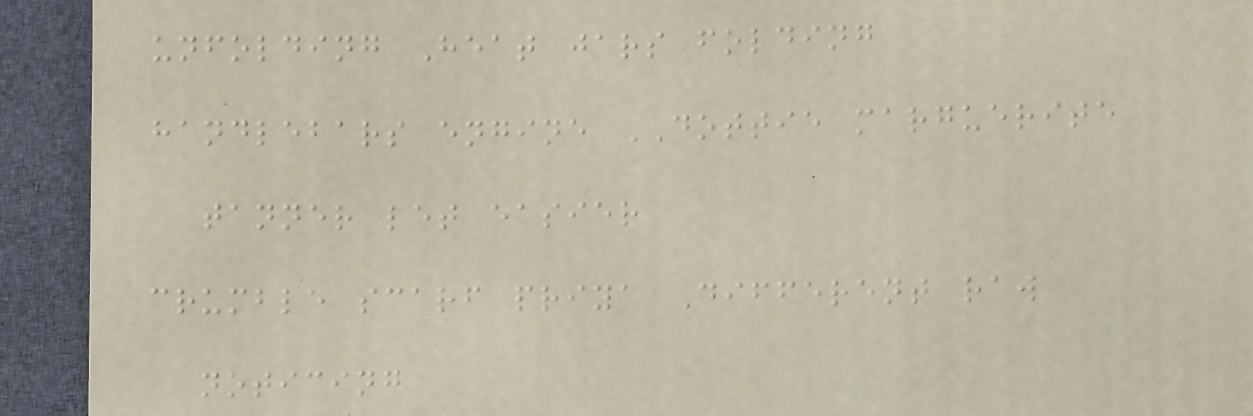unfolding Heat jars folding
handlebars engine DOTTIE marguerite
tanner let easier
crumble scarf priya Different raw
noticing
